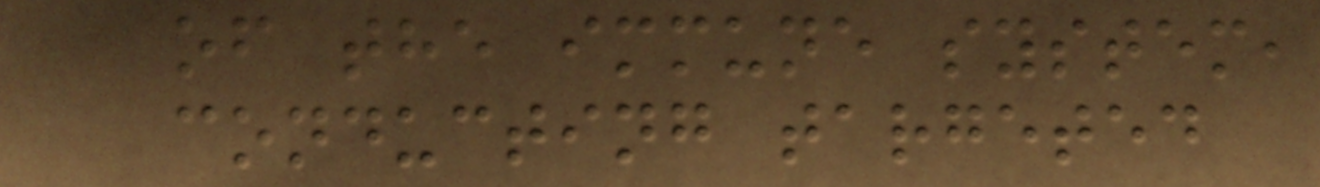of the immune system,
conducting targeted
